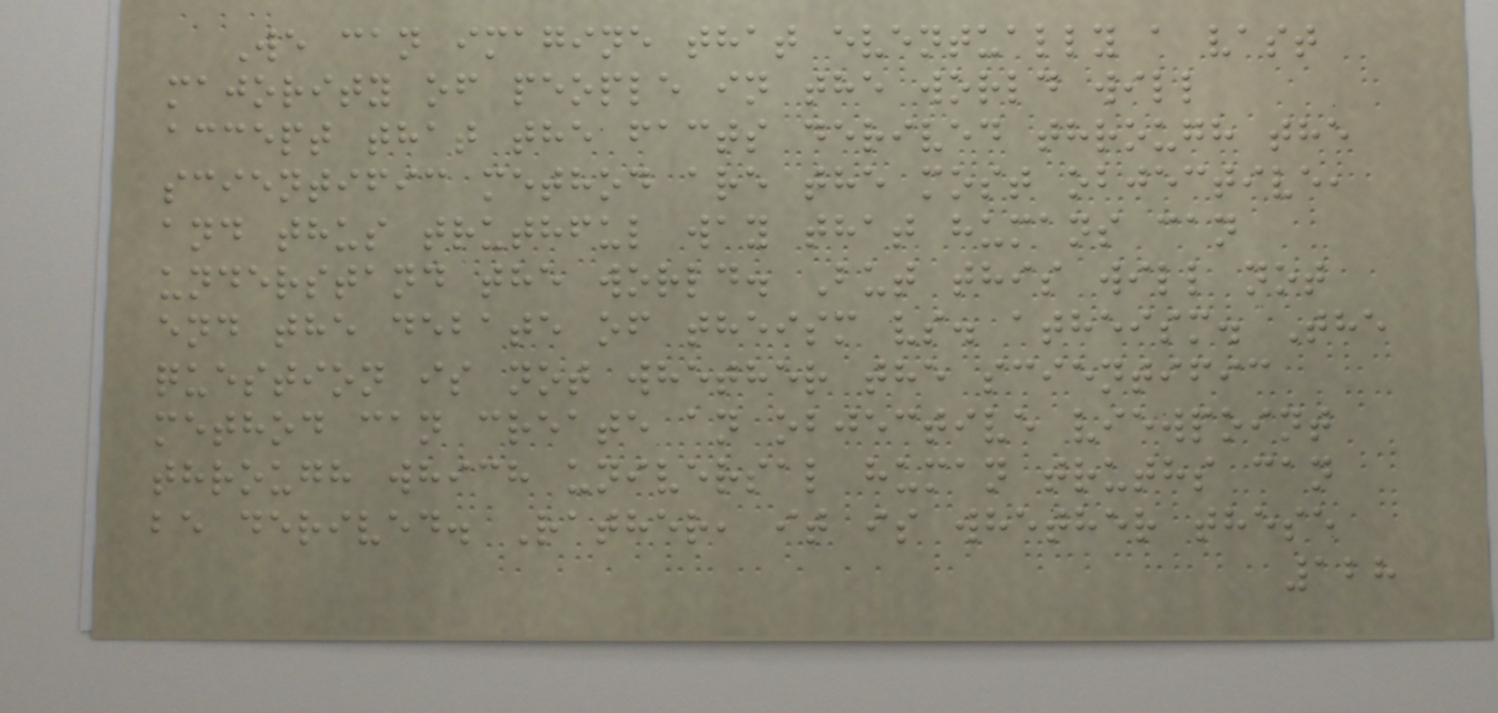We can imagine that eventually a vast
majority of people in the world will
accept that the facts derived through the
scientific method are the most objective,
and thus truthful way that humans can
understand the world. But this will not
end the debate of theism vs. atheism. The
question is not whether the scientific
method can create an objective viewpoint
through which universal human truths can
be derived. Rather, it is whether these
128
